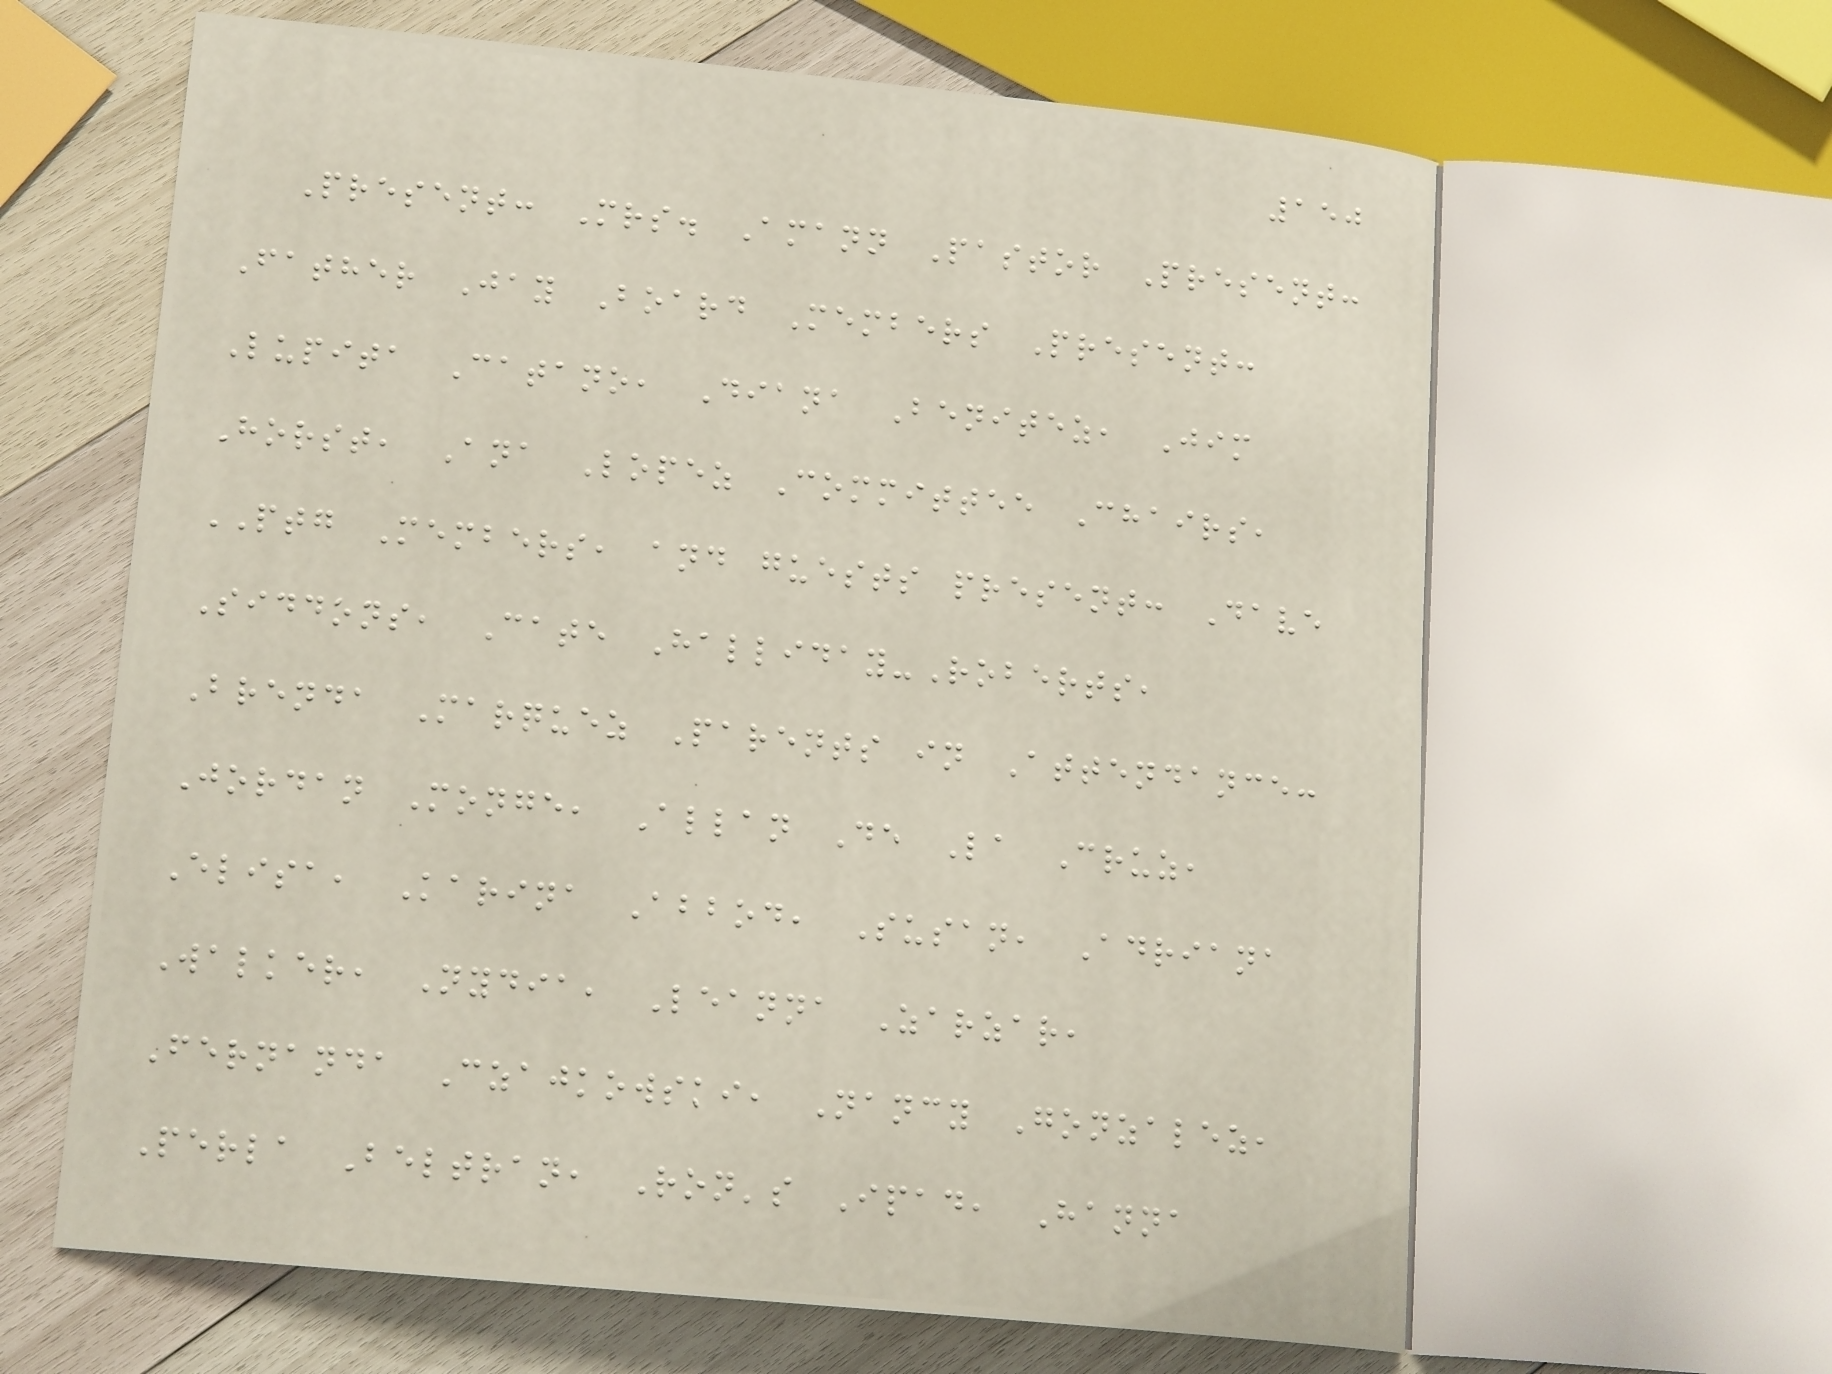150
Present: Mrs. Amann Pastor Present:
Father Jay Board Members Present:
Lupita Catano, Diana Benitez, Jim
Horst, Ana Lopez Committee Chairs,
PTG Members, and guests present: Dave
Siddons, Cate Halliday-Roberts,
Brenda Marquez Parents in Attendance:
Jordan Monge, Allan De La Cruz,
Elisa, Karina Abbod, Susan, Adriana
Walker, Nydia, Leanna Zarzar,
Fernanda Czajkowski, Nancy Gonzalez,
Perla Beltran, Ron's Ipad, Hanna
